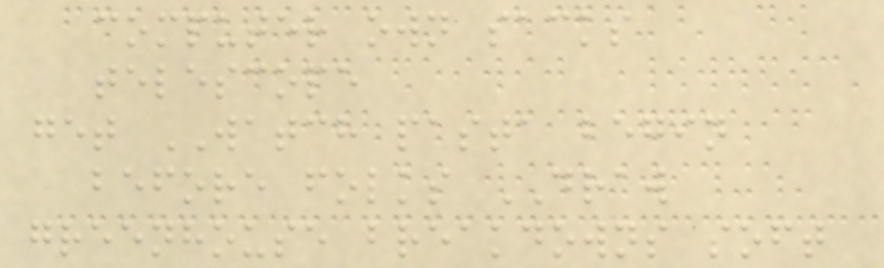computer own sacks
telescope
get WATCH pasta begin
before folks DRAW
greenhouse breakdowns soft
